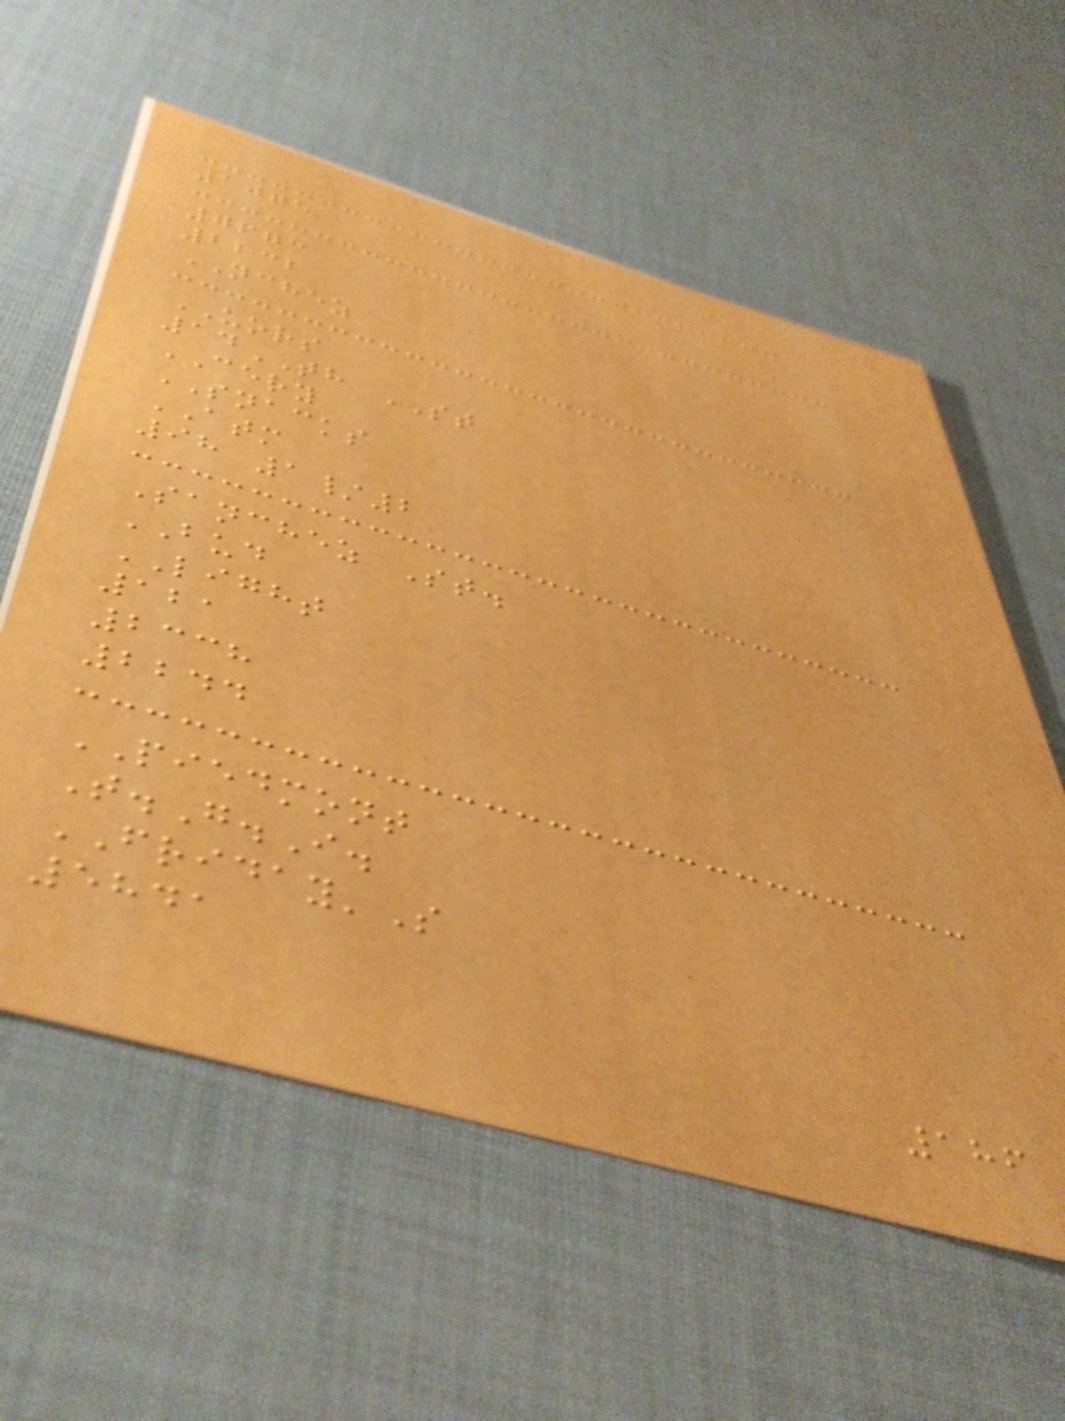1075
7673
2232
NCHEZ
UORS
14TH ST
CERY
SNACKS
ATM
98 1/2
Sanchez St.
BUD
LIGHT
121
2338
2244
PIEDMONT
T.G.I.
FRIDAY'S
5841
186
